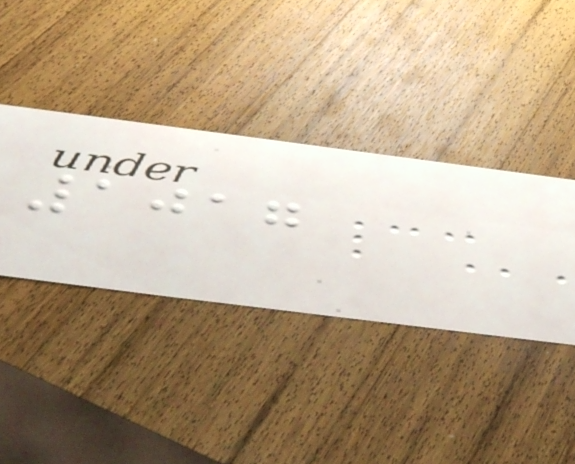1017
